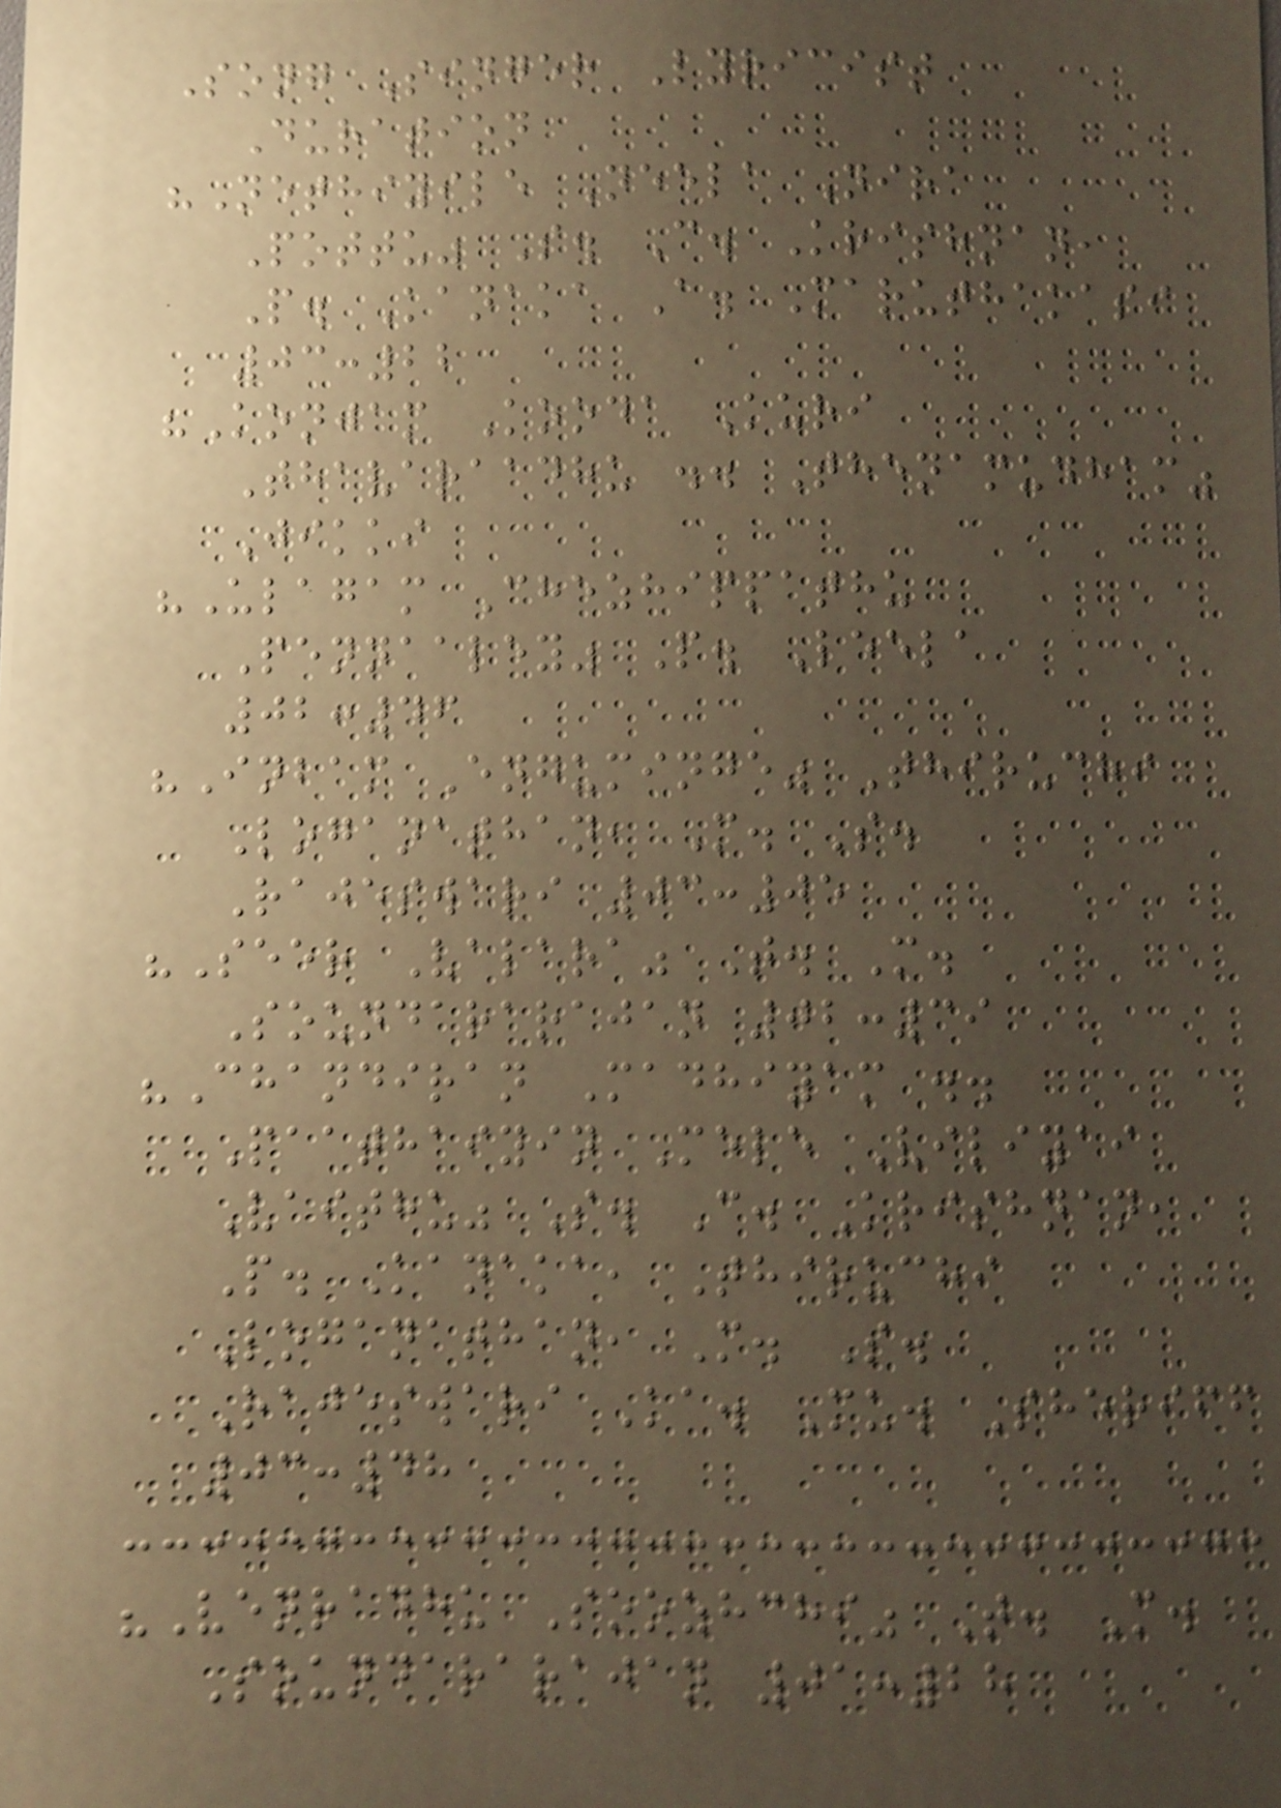Song Singer Lyricist
Duration
"Nethiyile Neela Nira
Pottu" S. C. Krishnan,
P. Kanaka A. Maruthakasi
03:22
"Konjam Kooda Kuri
Thavaraadhu .. Thenamudham"
Jikki
"Ulagam Chezhippathu
Pennaaley" P. Leela
02:46
"Inbam Enguminge" Thiruchi
Loganathan, M. S.
Rajeswari 03:05
"Seer Valara" T. M.
Soundararajan 02:39
"Chandiran Madhiyam ..
Paathaiyin Mele Viliyai
Vaithu" S. C. Krishnan,
P. Kanaka, Thiruchi
Loganathan, M. S.
Rajeswari Ka. Mu. Sheriff
03:48
"Venradhu Soozhchi" T. M.
Soundararajan 01:28
